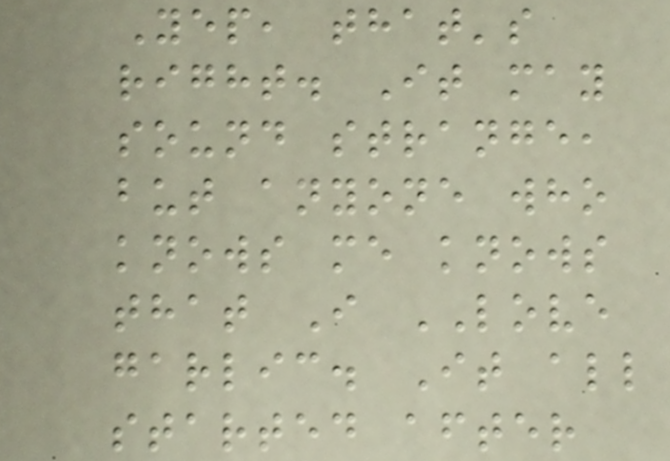Yep, that's
right. It may
sound strange,
but anyone who
knows me knows
that I LOVE
garlic. It all
started after
